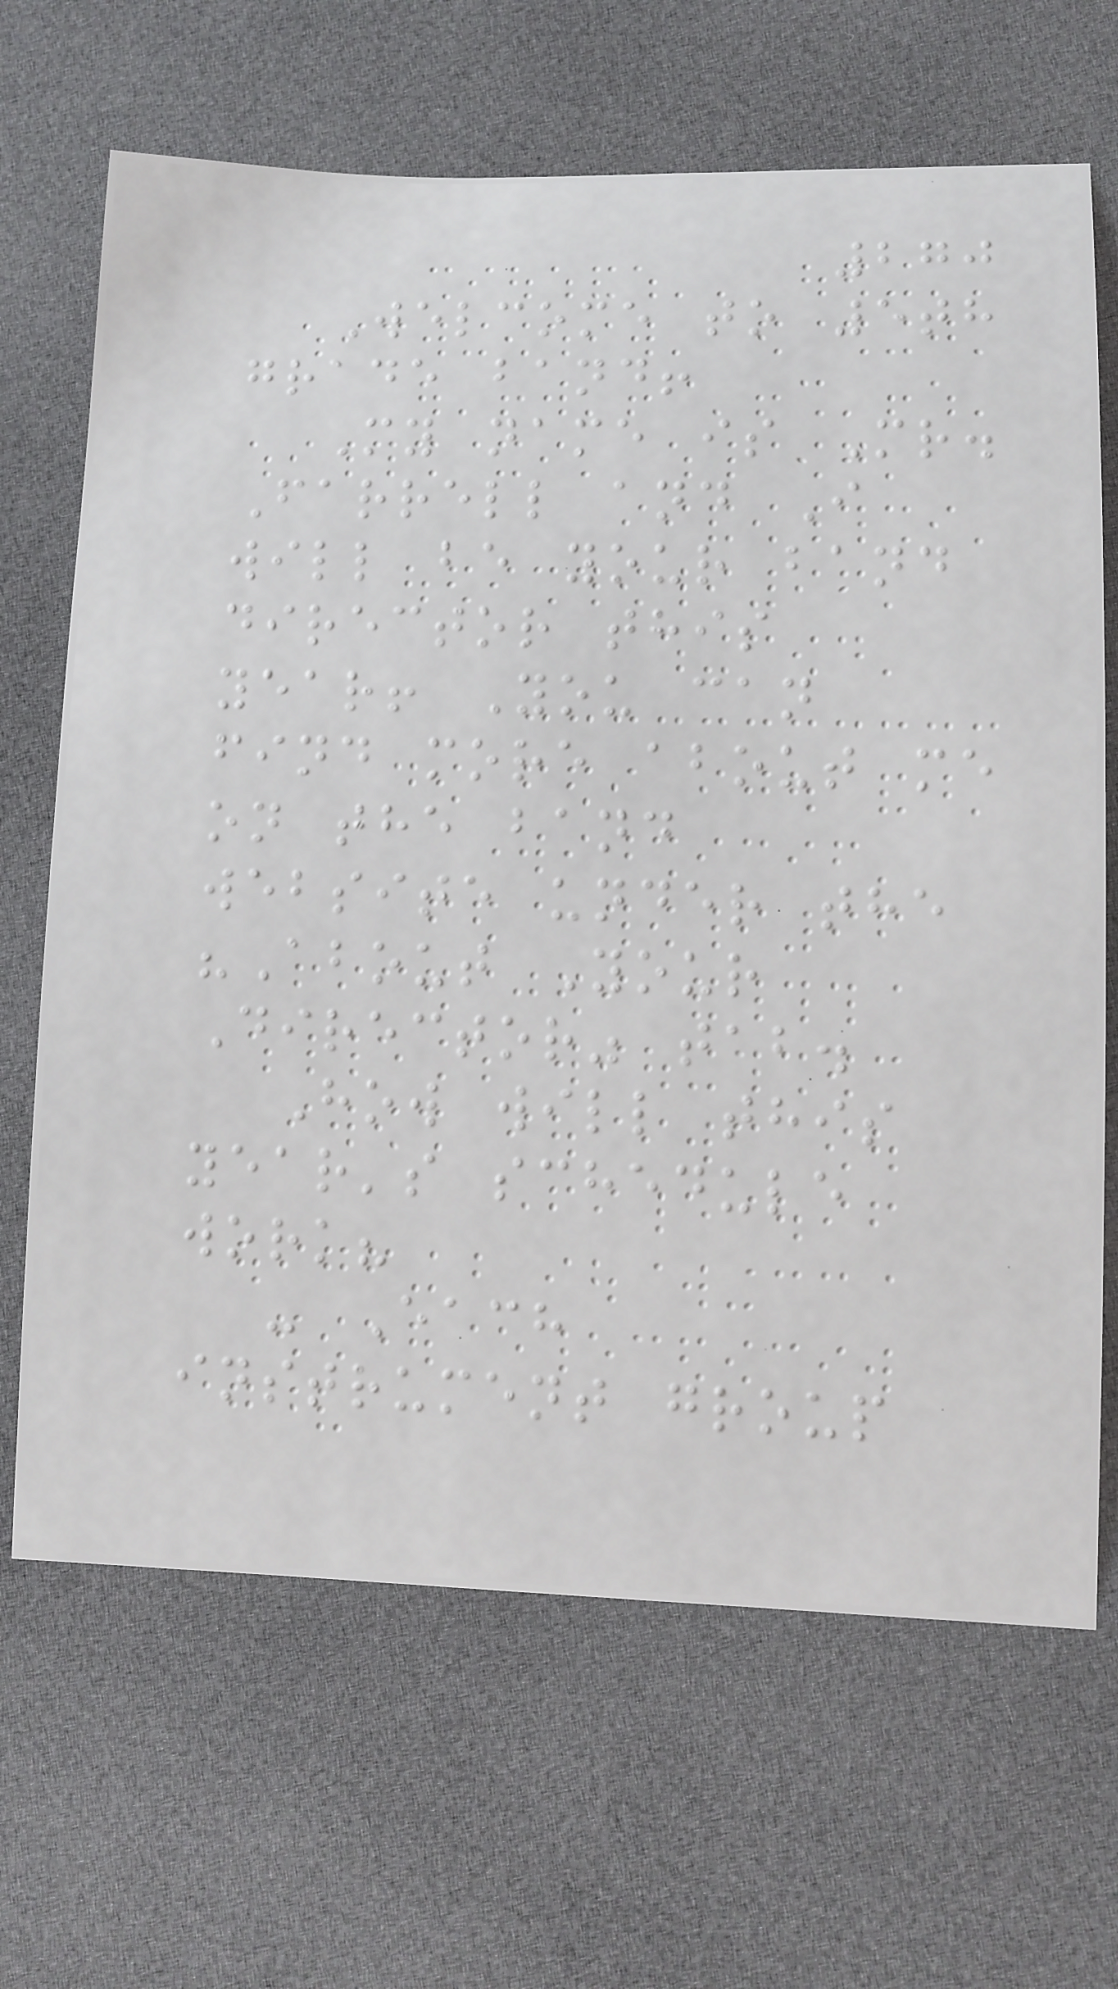270
Welcome to 5th
grade band!
My name is Mr.
Farrell and I
will be your band
director this
year! You can
find more about me
on the band
website under the
"About Your
Director" tab.
How will this
year's schedule
work?
- Each
instrument group
